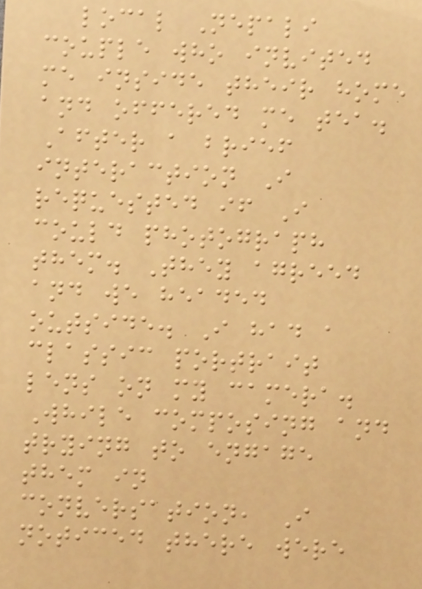local Nepali
couple who invited
me inside their home
and offered me tea.
After a brief
interaction I
requested if I
could photograph
them. They agreed
and we headed
outside. I had a
classic portrait
lens on my camera.
While composing and
trying to engage
them in
conversation, I
noticed there were
